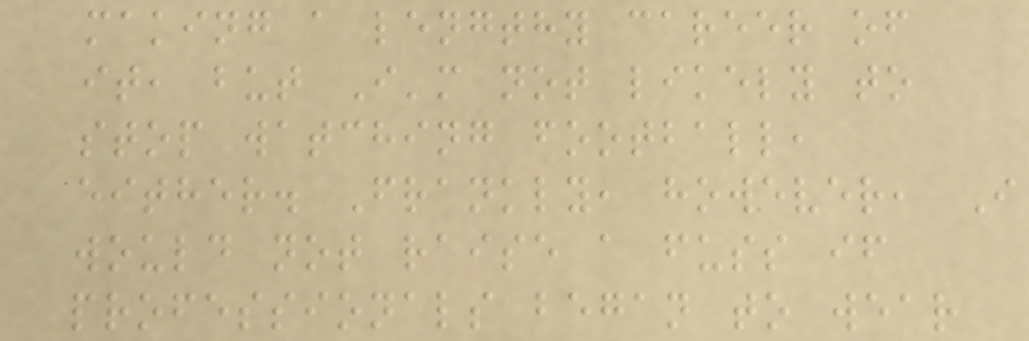making a lengthy career of
it, but I'm not likely to
stop watching football,
either. Frankly, however, I
would not raise a fuss if
professionals began to wear
